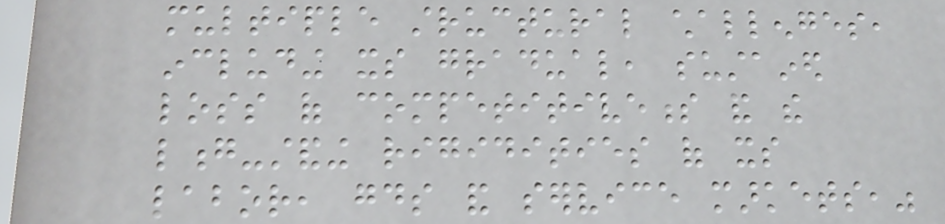multiple structural challenges,
including its gradual, sustained
loss of competitiveness and the
long-standing rigidities of its
labor, goods and service markets,"
